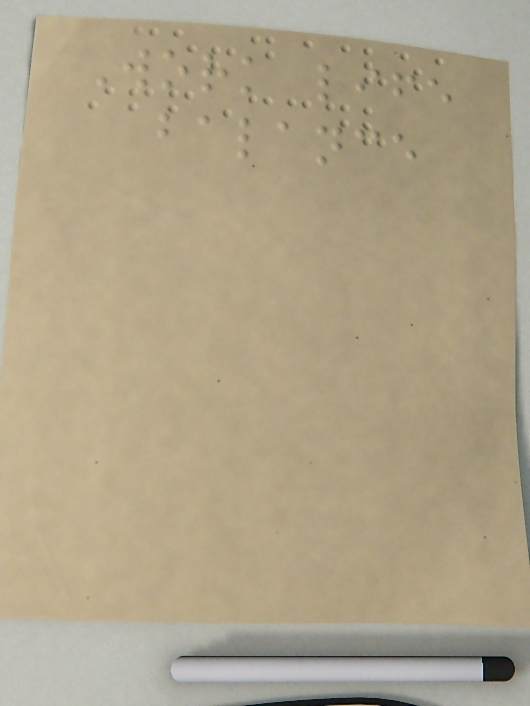Work life
balance
